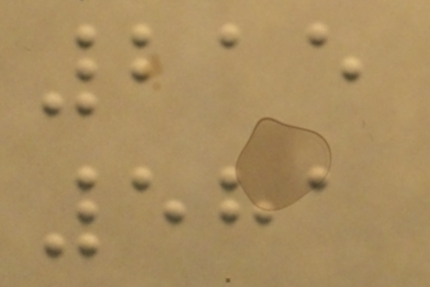215
581
